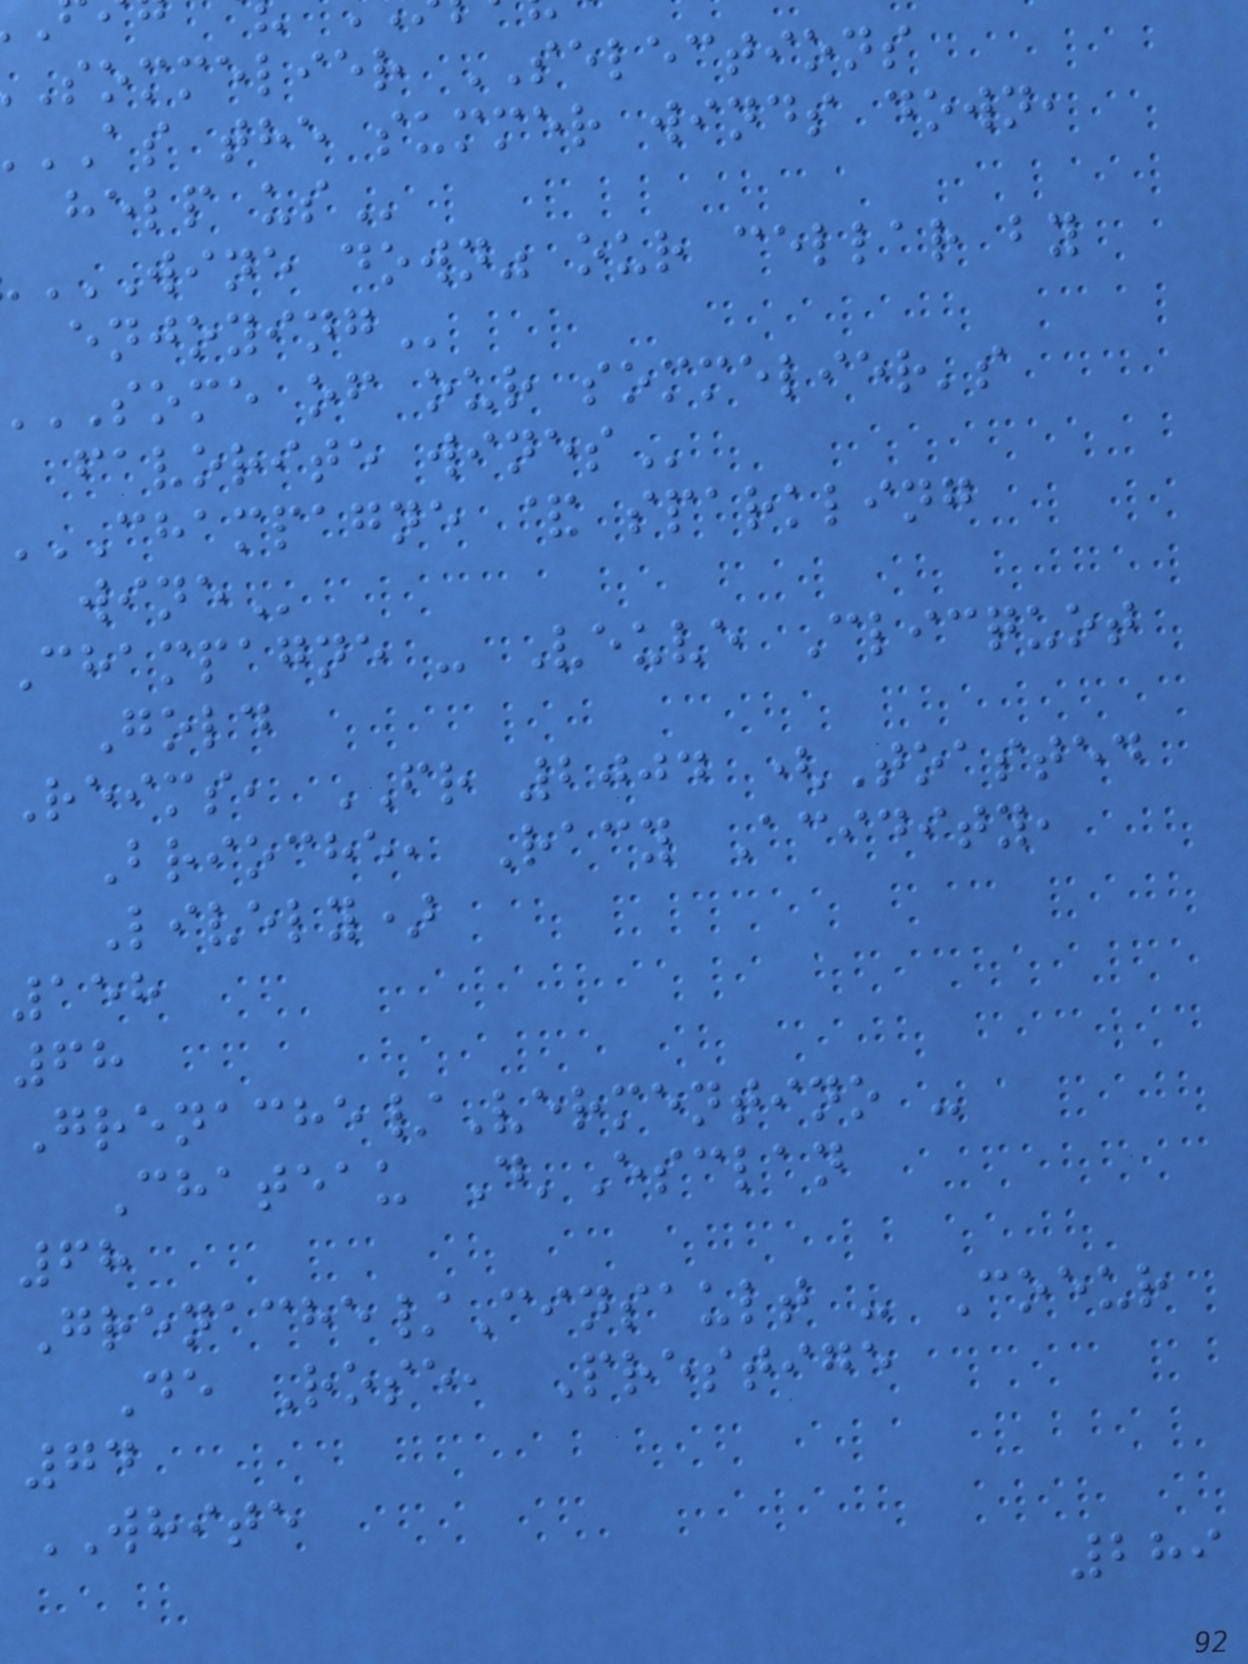sommelier SELECTIONS
AS the summer winds down,
help
SOME of our sommelier's
favorite
CHAMPAGNE & sparkling
Champagne - Veuve Clicquot
Gold
Reims, FR 2004 (Toasted
Brioche, Racy Acidity,
Lively)
158
68
Grenache/Vermentino -
Chateau D'Esclan
68
Grenache/Cinsault - Coeur
De Rose, Prestige
74
WHITE
289
